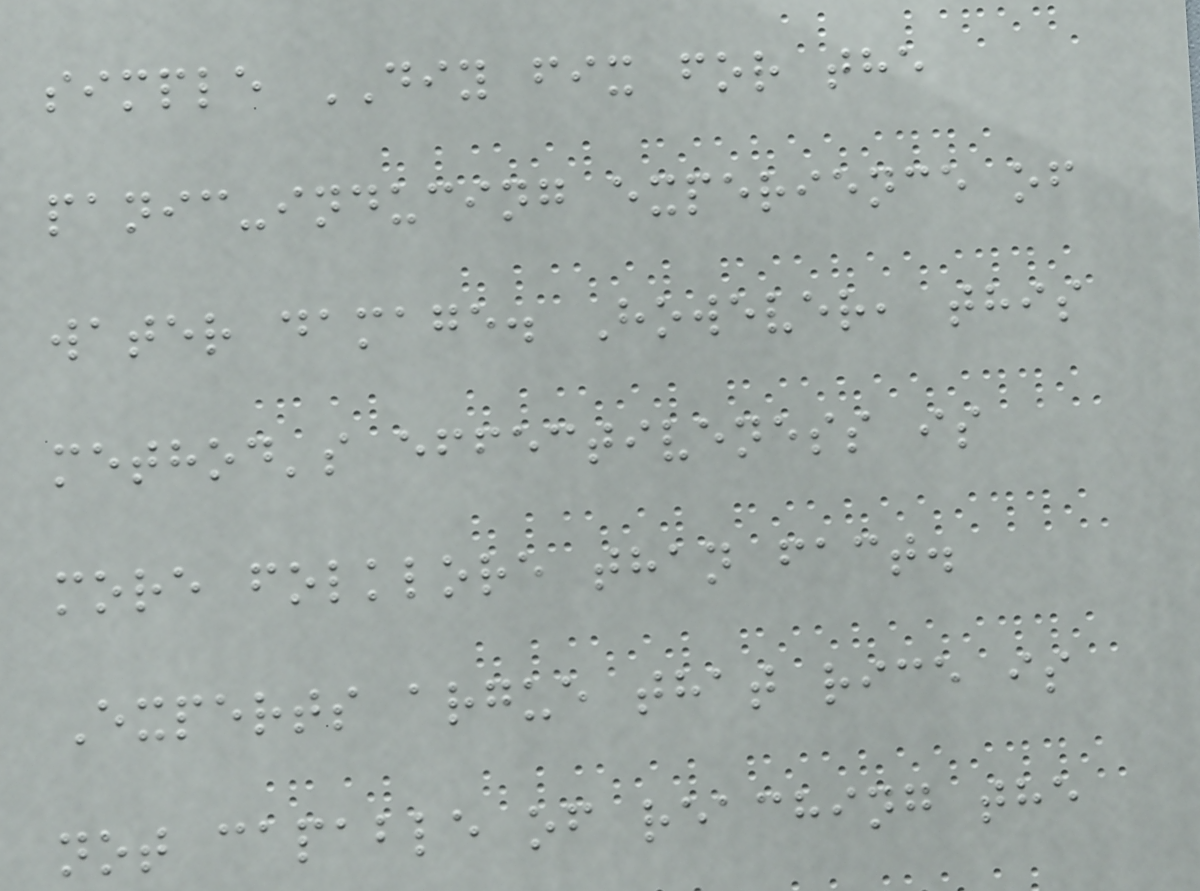simple DIY fix for the
panic-inducing experience of
water damage. However, this
method's effectiveness is
more folklore than fact.
Experts argue that rice is
not capable of reaching the
